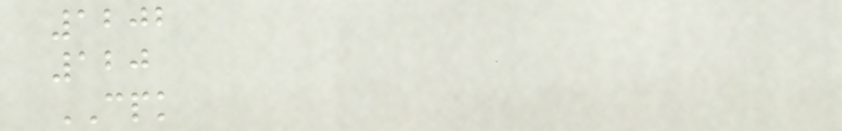1202
120
CPK
